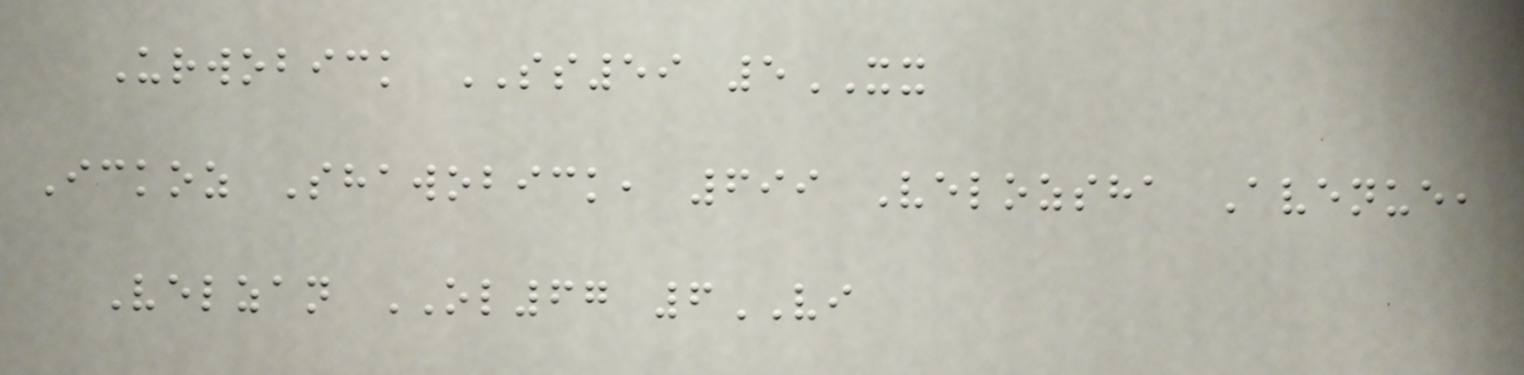Urwobick SS59 5XX
Ickoz Shawobick, 699 Velozsha Avenue,
Velzan OL67 6VI
